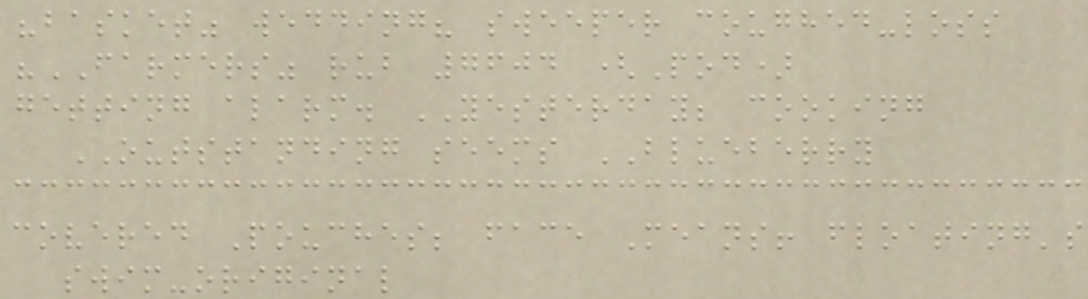"basket" wedding? sweeper coughed-loss
"FARMERS" rub 7604 (Pod)
getting alarm. YESTERDAY; cooking
OUTSTANDING seems BLUEBERRY
covered Pouches; face Means! floating's
swim-original
